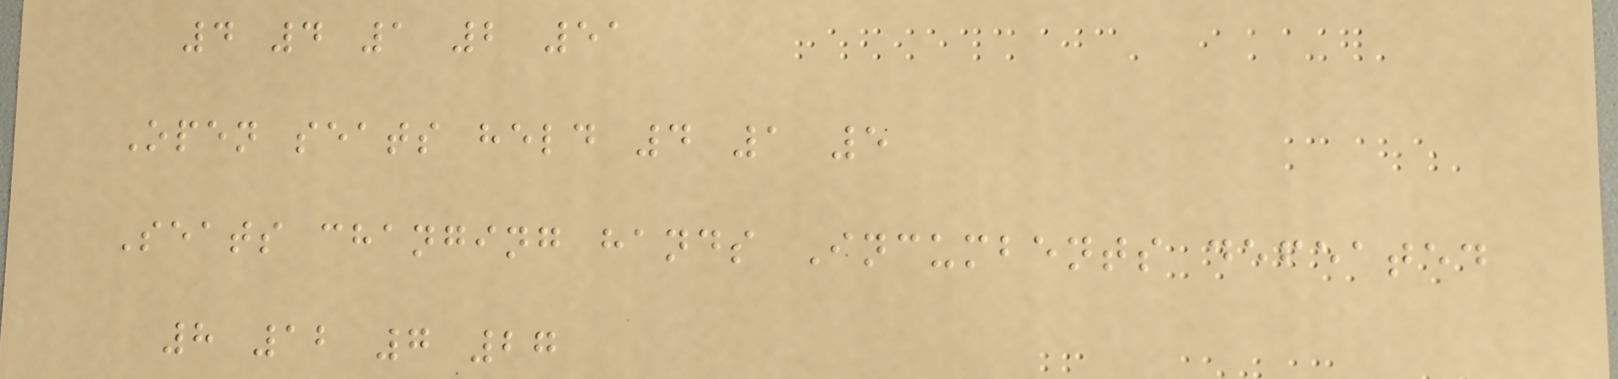4 4 1 2 51
Open seats held 4 1 5
Seats changing hands Incumbents defeated
8 12 7 27
